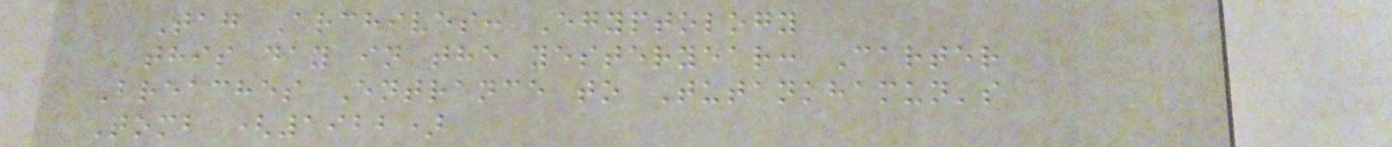Tag Archives: Egyptology
this day in the yesteryear: Carter
Breaches Entrance to Tutankhamun's
Tomb (1922)
